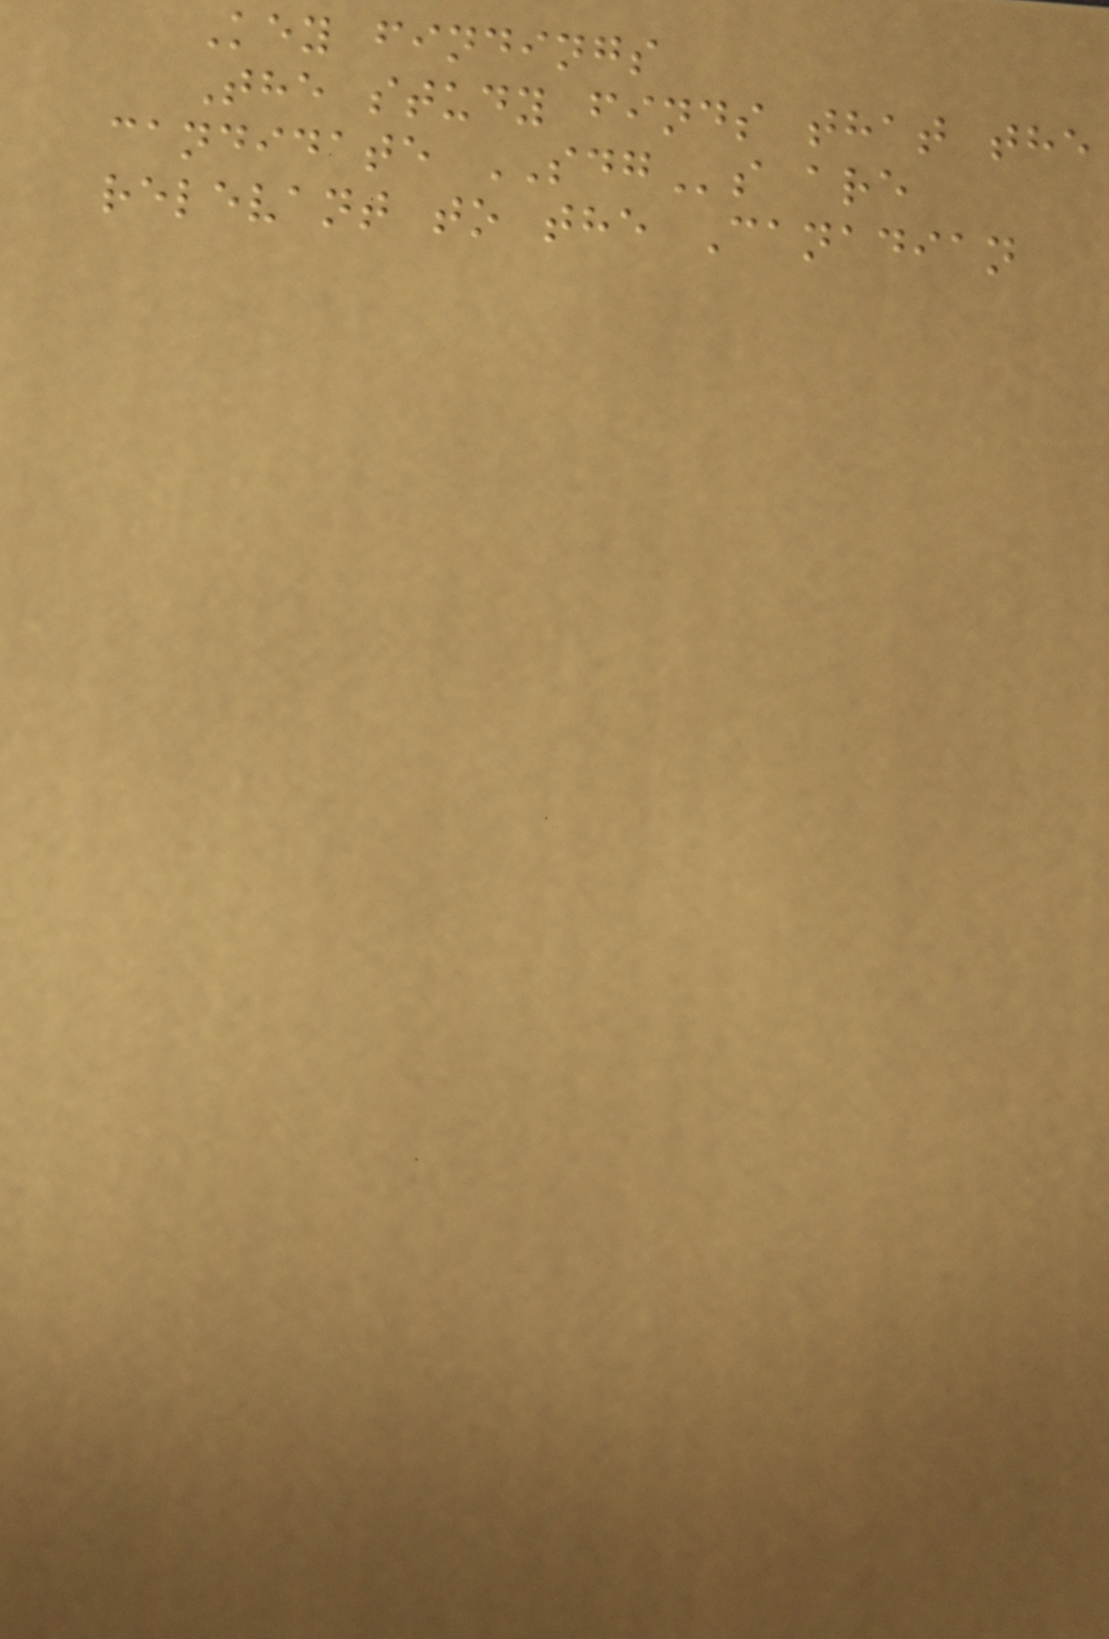Key findings
The study finds that the
candidate SDGs are
relevant to the Canadian
